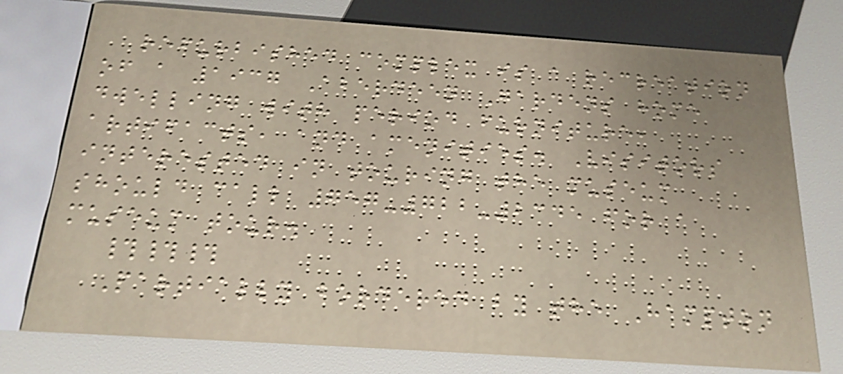refurbished complex is a recreation
of a 1937 Aberdeen Gardens home
dwelling with period furniture,
artifacts, and amenities. Visitors
interested in touring the museum
should call 757-722-2345 for a
museum tour.
###
Partially bordered by the Hampton
